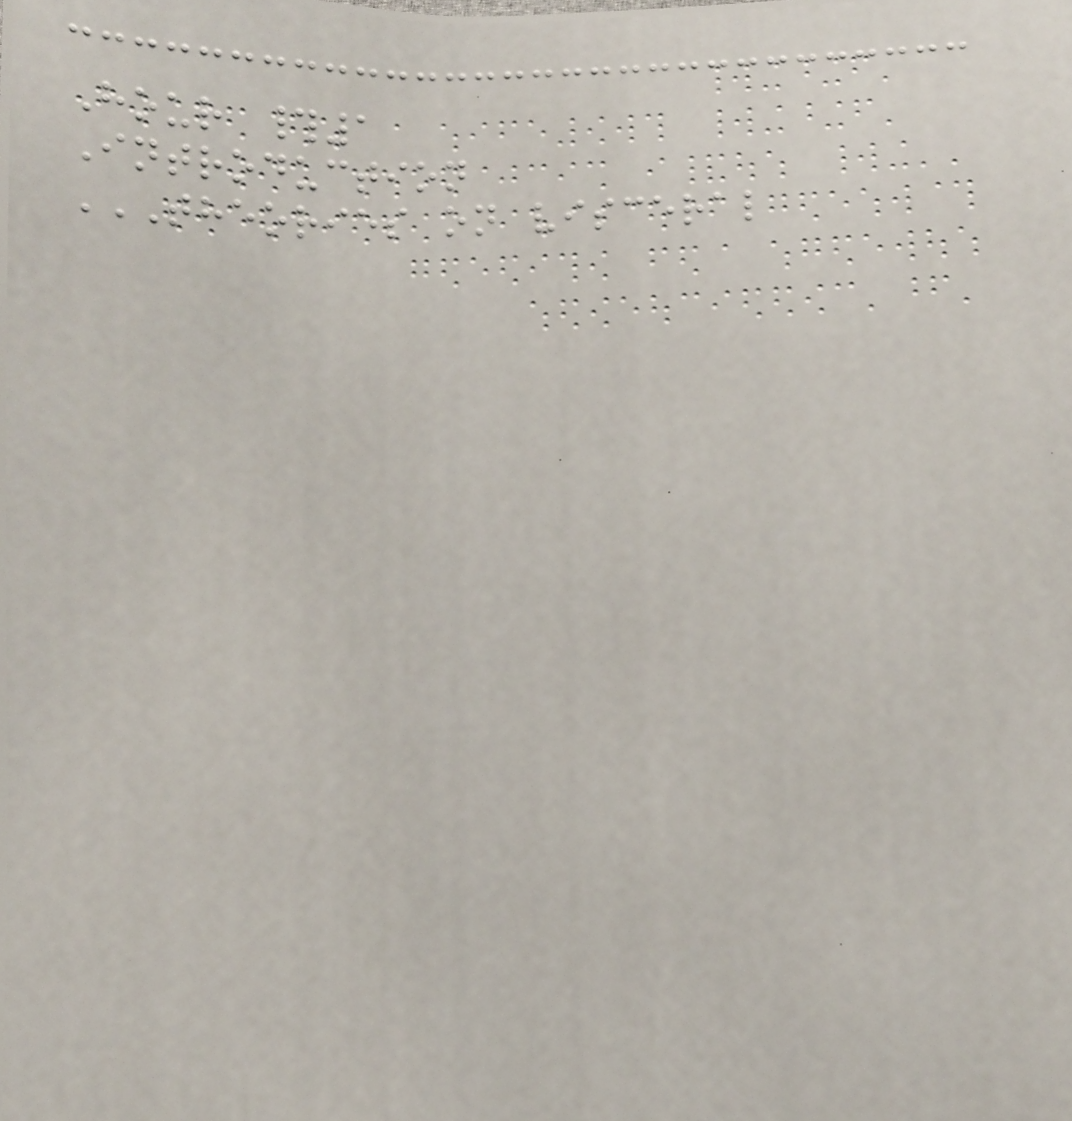Hour #1
Introduction
THEORIES ON VISCERAL
